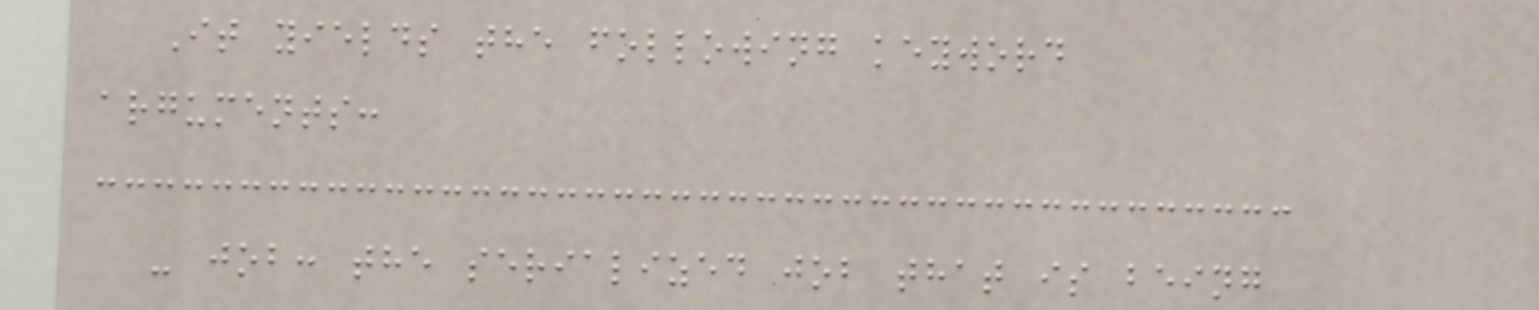It yields the following keyword
arguments:
- job: the serialized job that is being
